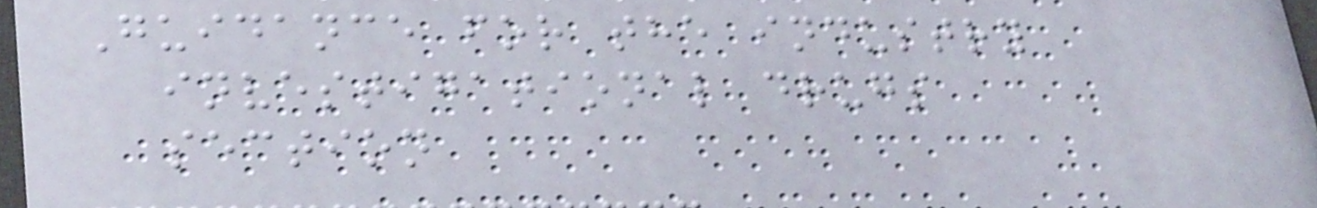Guidance for the industry
investigational drugs
section
